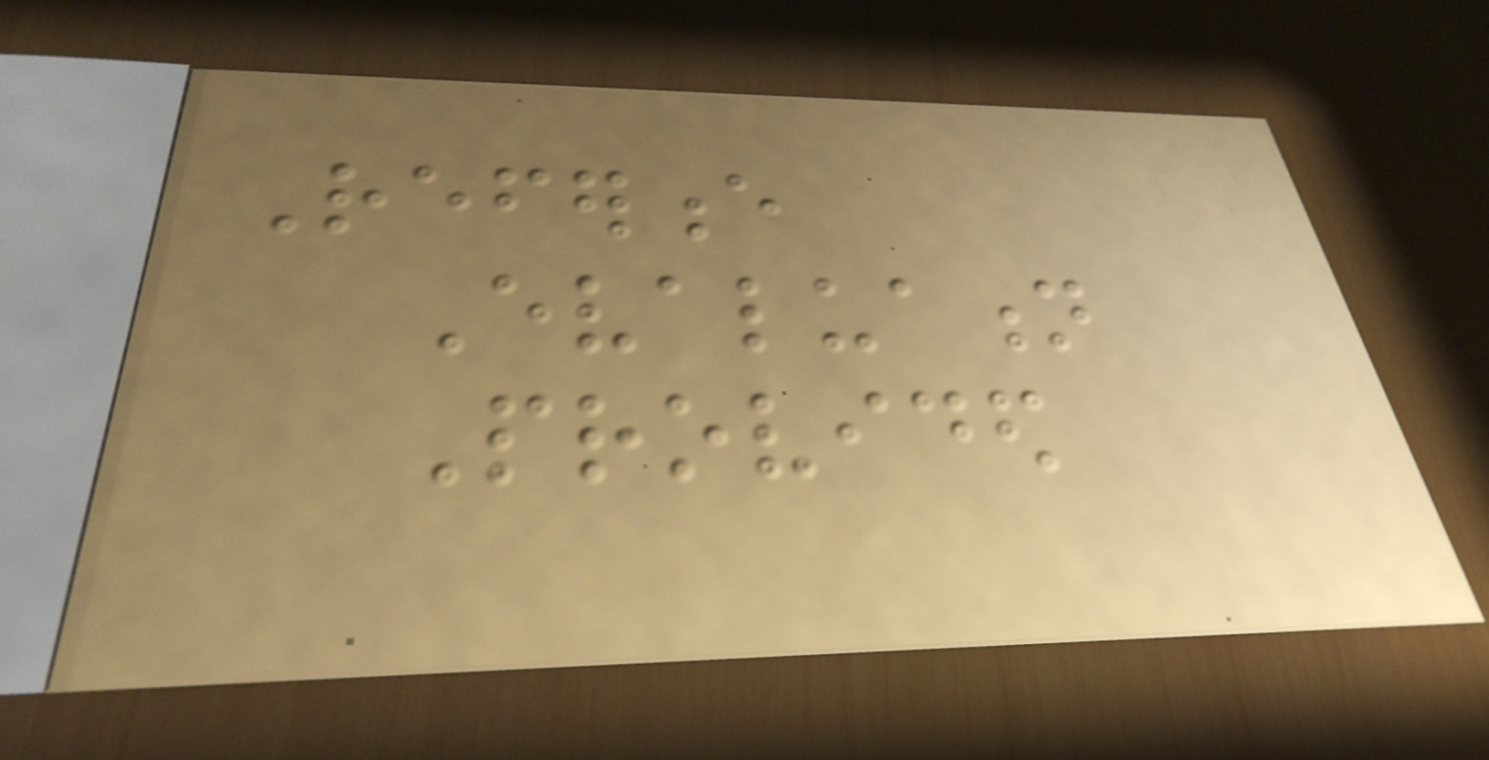Reference
Evaluation
Provided
